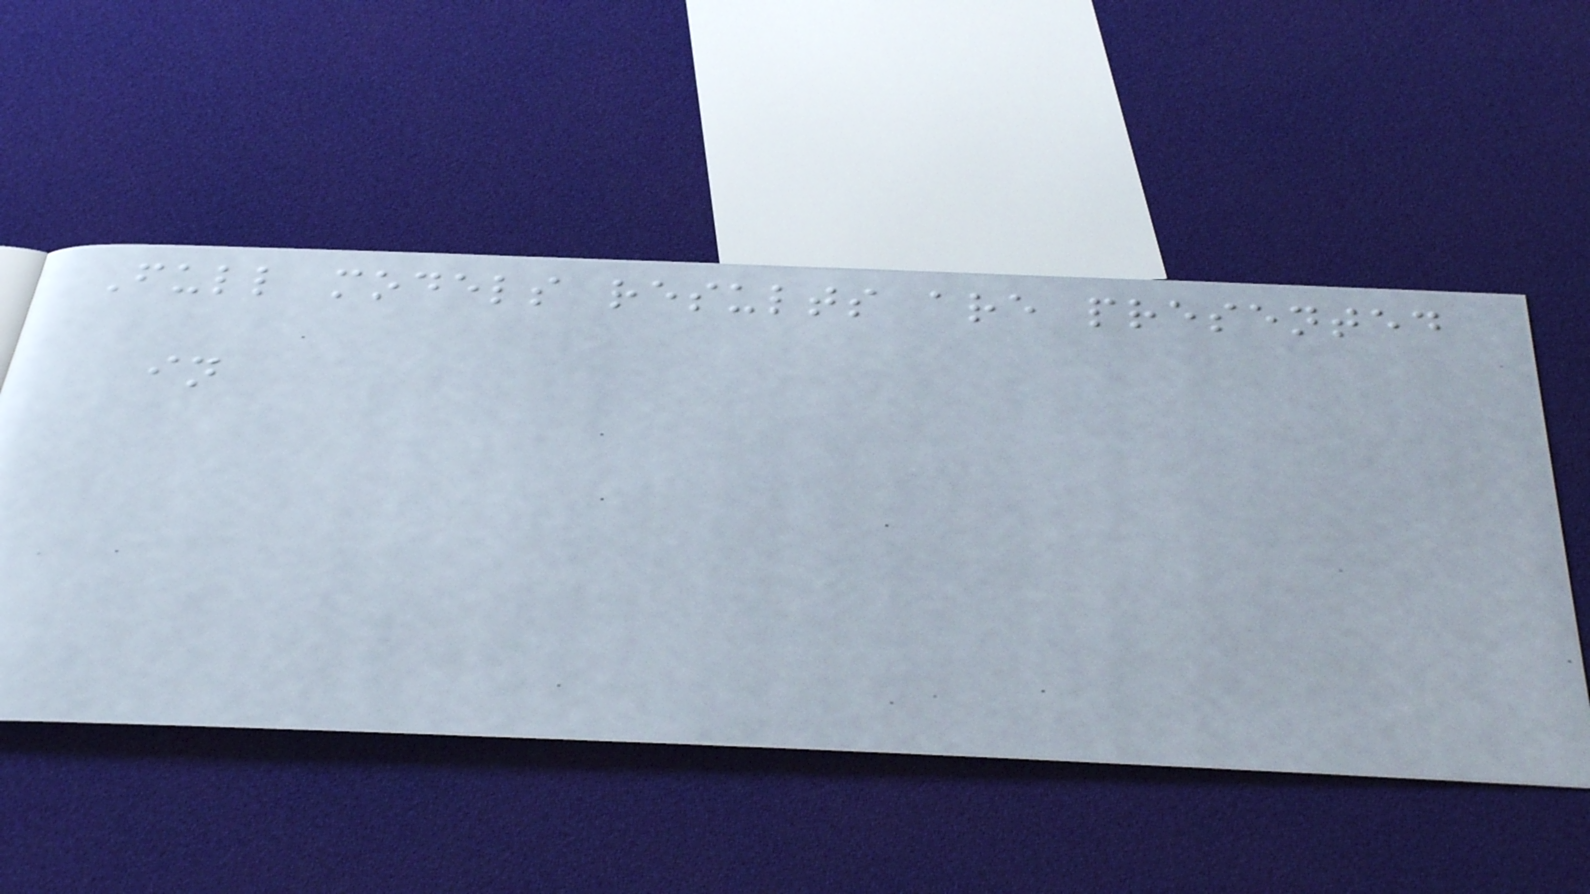Full models results are presented
in
